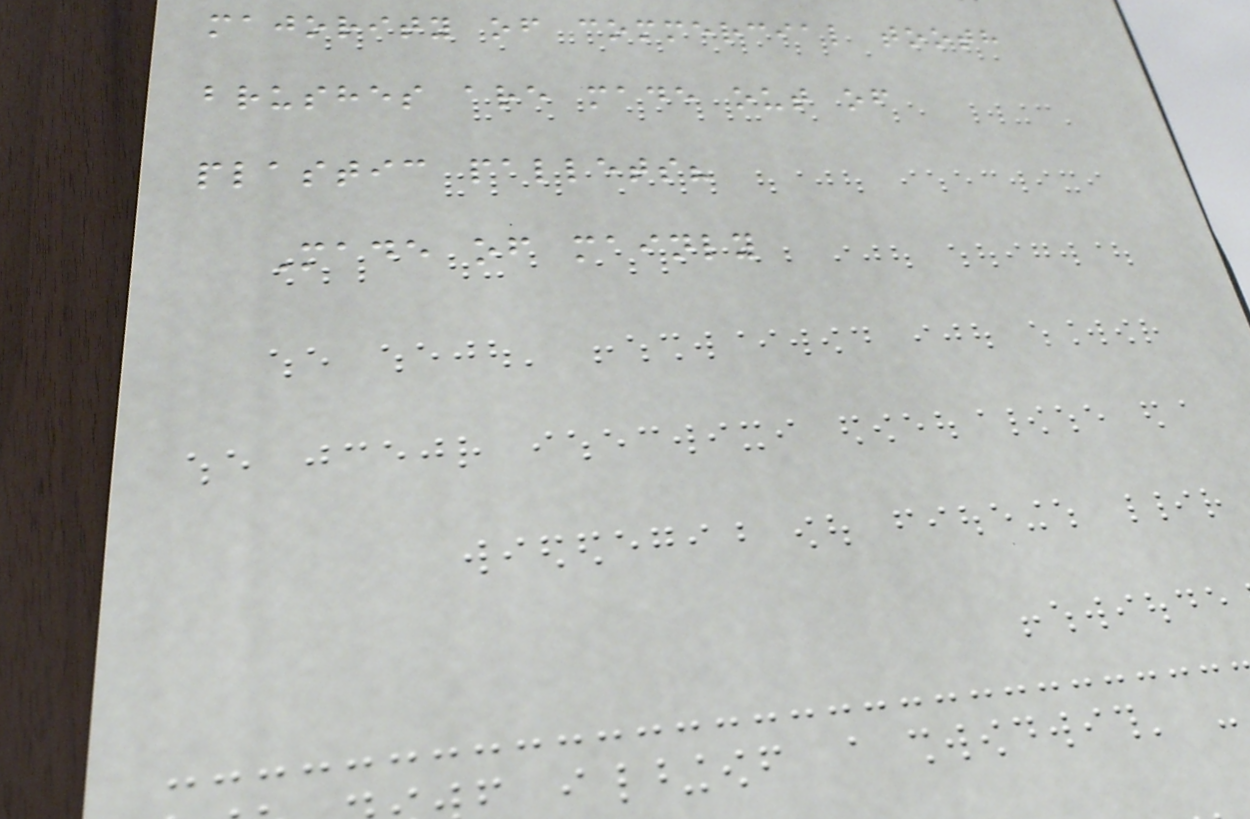majority of commercial tooth
brushes are made out of
plastic pallets?
Made of mainly
